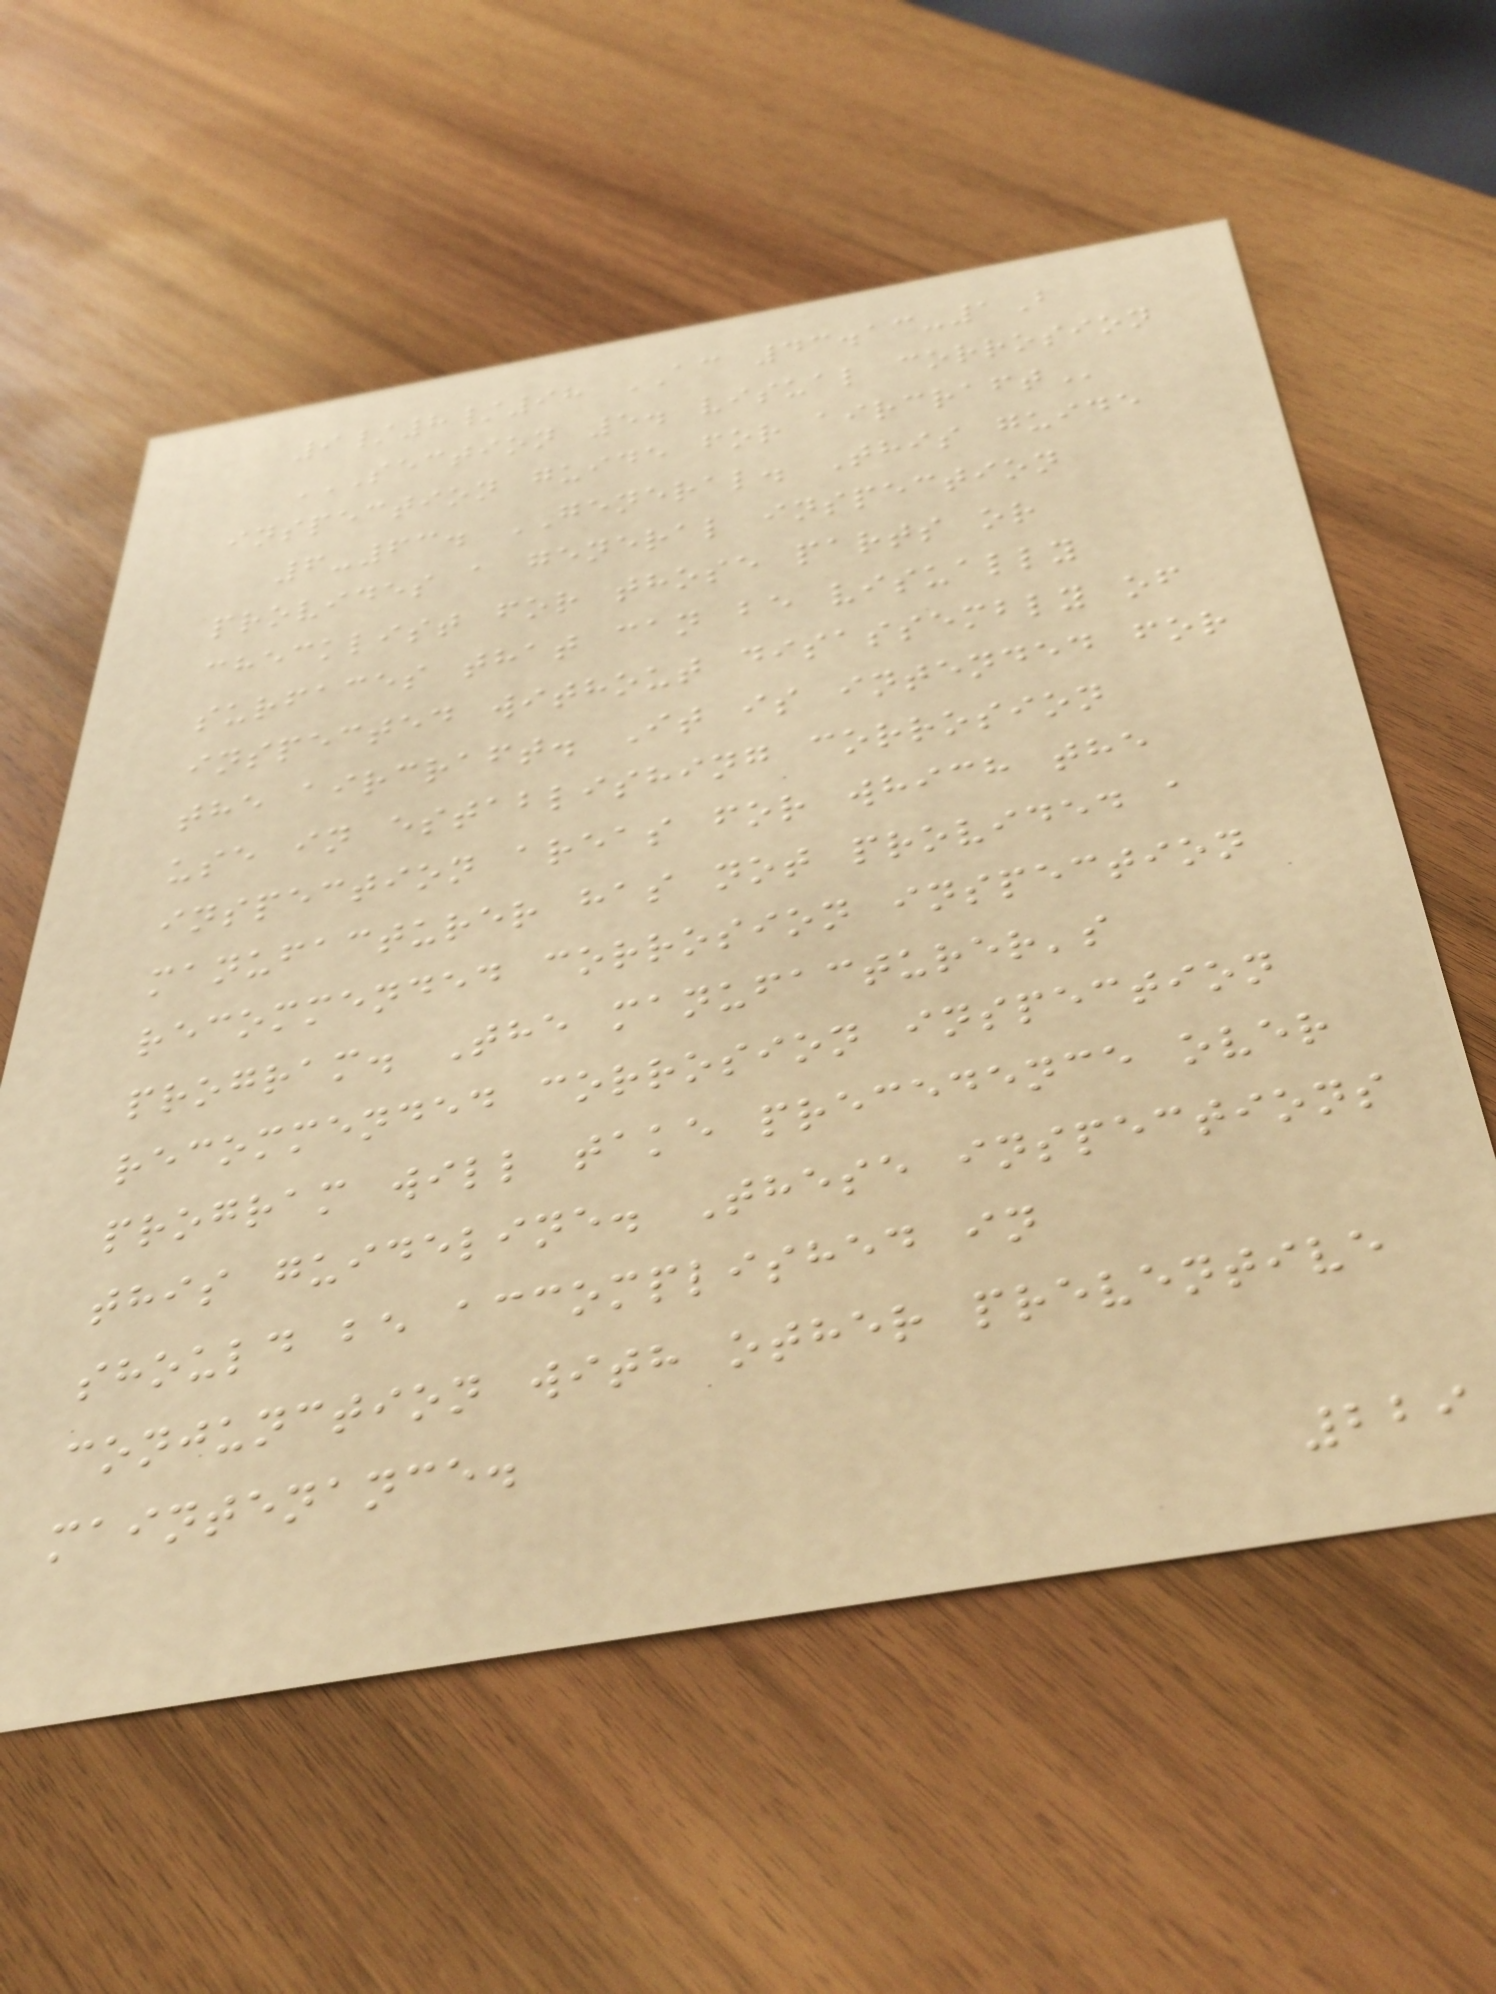9/8/98 AC 43.13-1B
SECTION 5. VISUAL CORROSION
INSPECTION GUIDE FOR AIRCRAFT
6-63. GENERAL. This guide
provides a general inspection
checklist for those parts or
surfaces that can be visually
inspected without disassembly of
the aircraft. It is intended for
use in establishing corrosion
inspection areas for which the
manufacturer has not provided a
recommended corrosion inspection
program. The manufacturer's
recommended corrosion inspection
program will take precedence over
this guideline. These inspections
should be accomplished in
conjunction with other preventive
maintenance.
229
